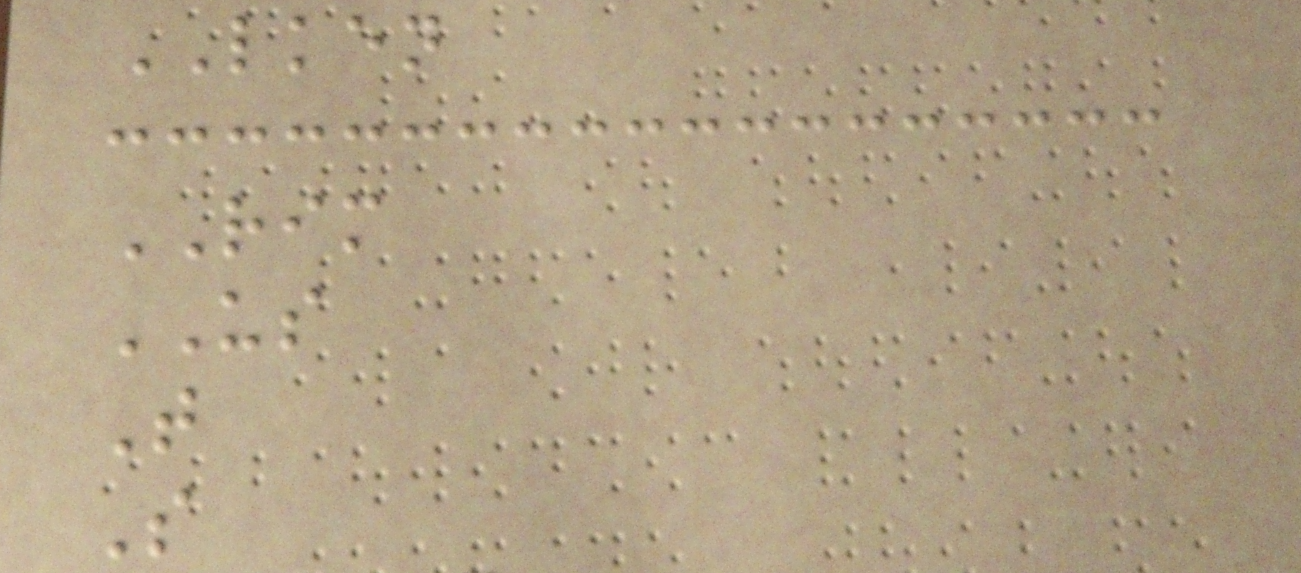LKEN
RIM
US
T
S
